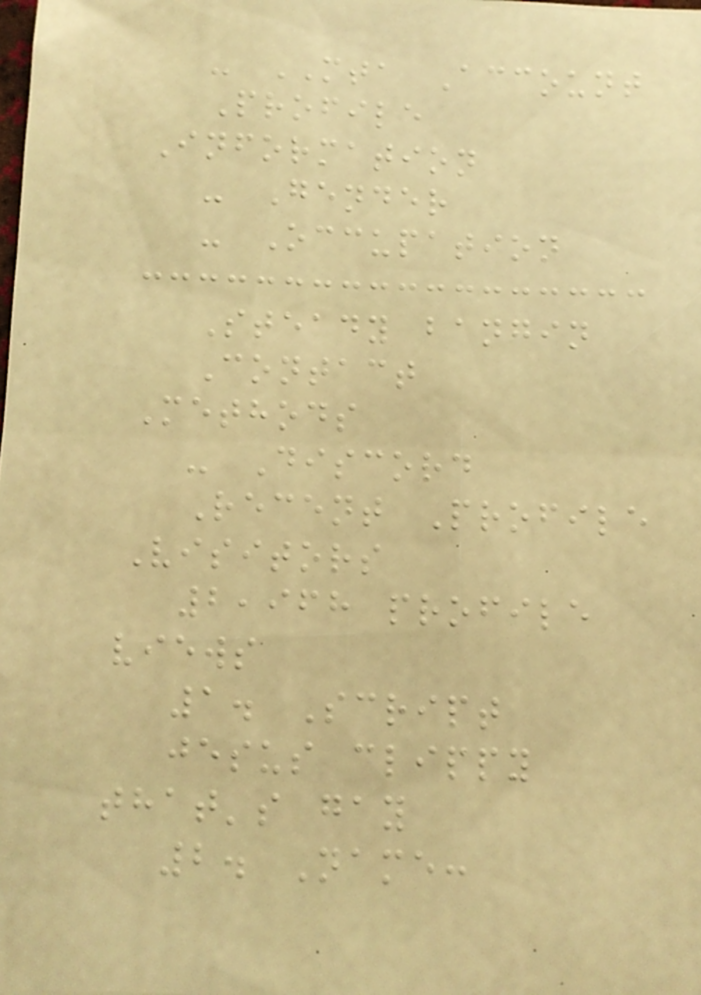- MTA Account
Profile
Information
- Gender
- Occupation
Steady bangin
Contact
Methods
- Discord
Recent Profile
Visitors
2,968 profile
views
1. Script
jesus clippy
that's gay
2. Name:
